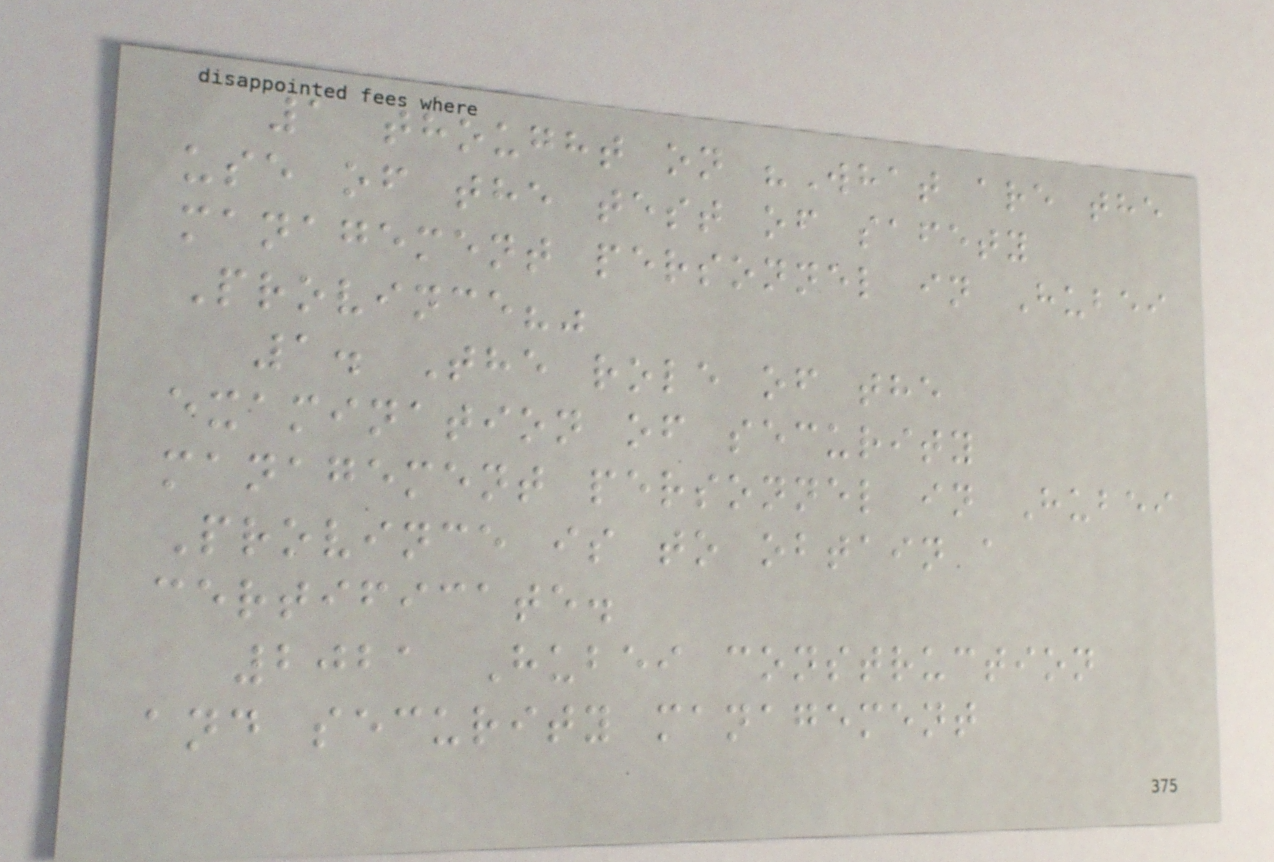1 thought on "What are the
use of the test of safety
management personnel in Hubei
Province?"
1. The role of the
examination of security
management personnel in Hubei
Province is to obtain a
certificate.
2021 Hubei construction
and security management
